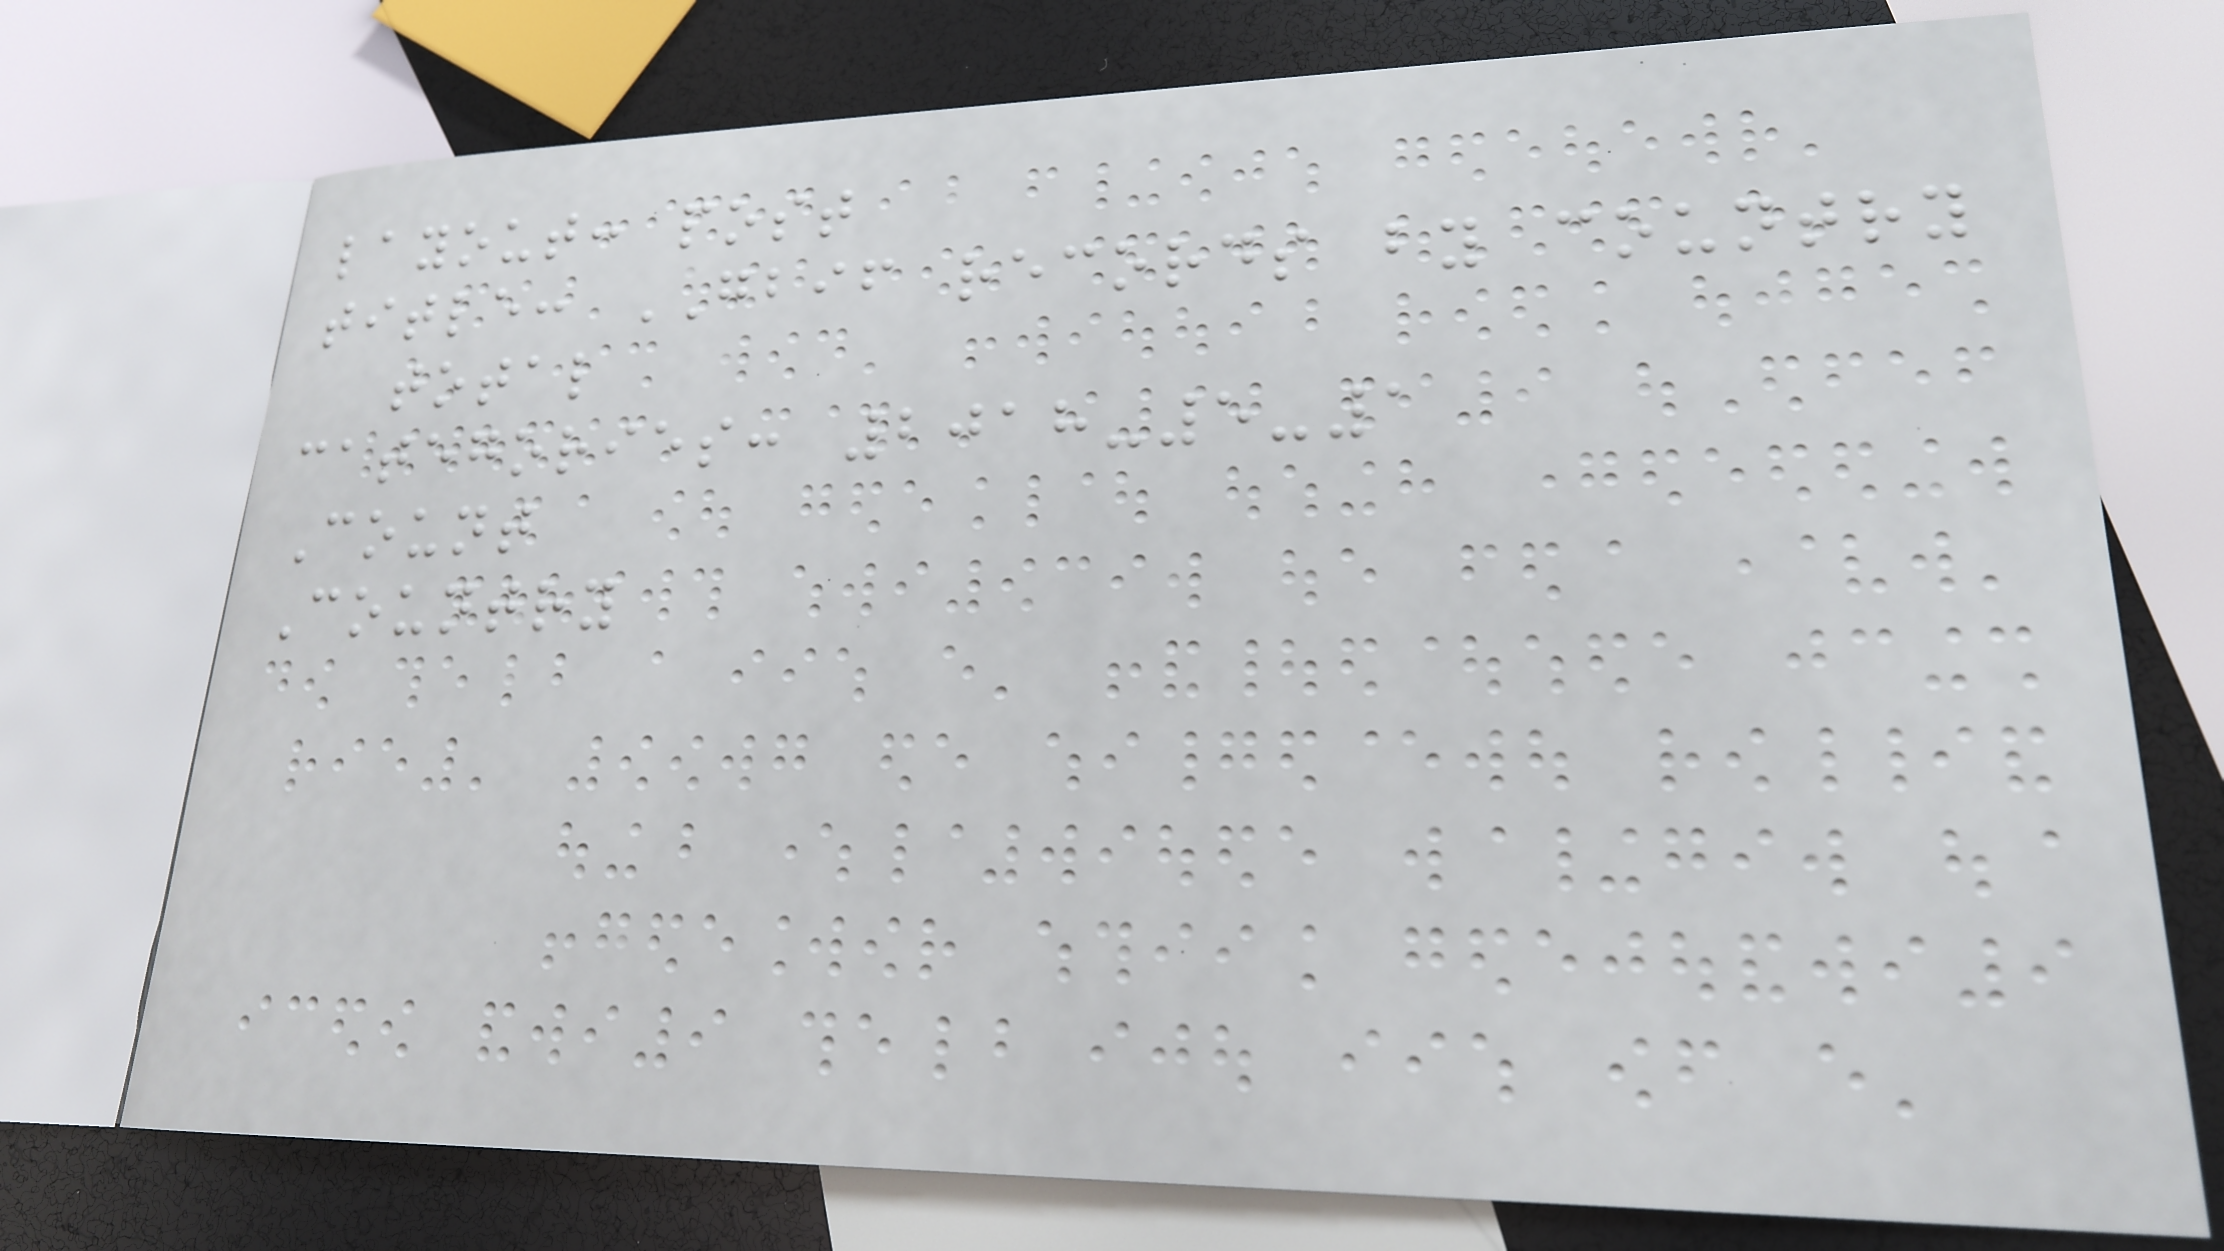layout: post
title: GBIF records by country
total
categories: 2018-5-1
Count
Country
